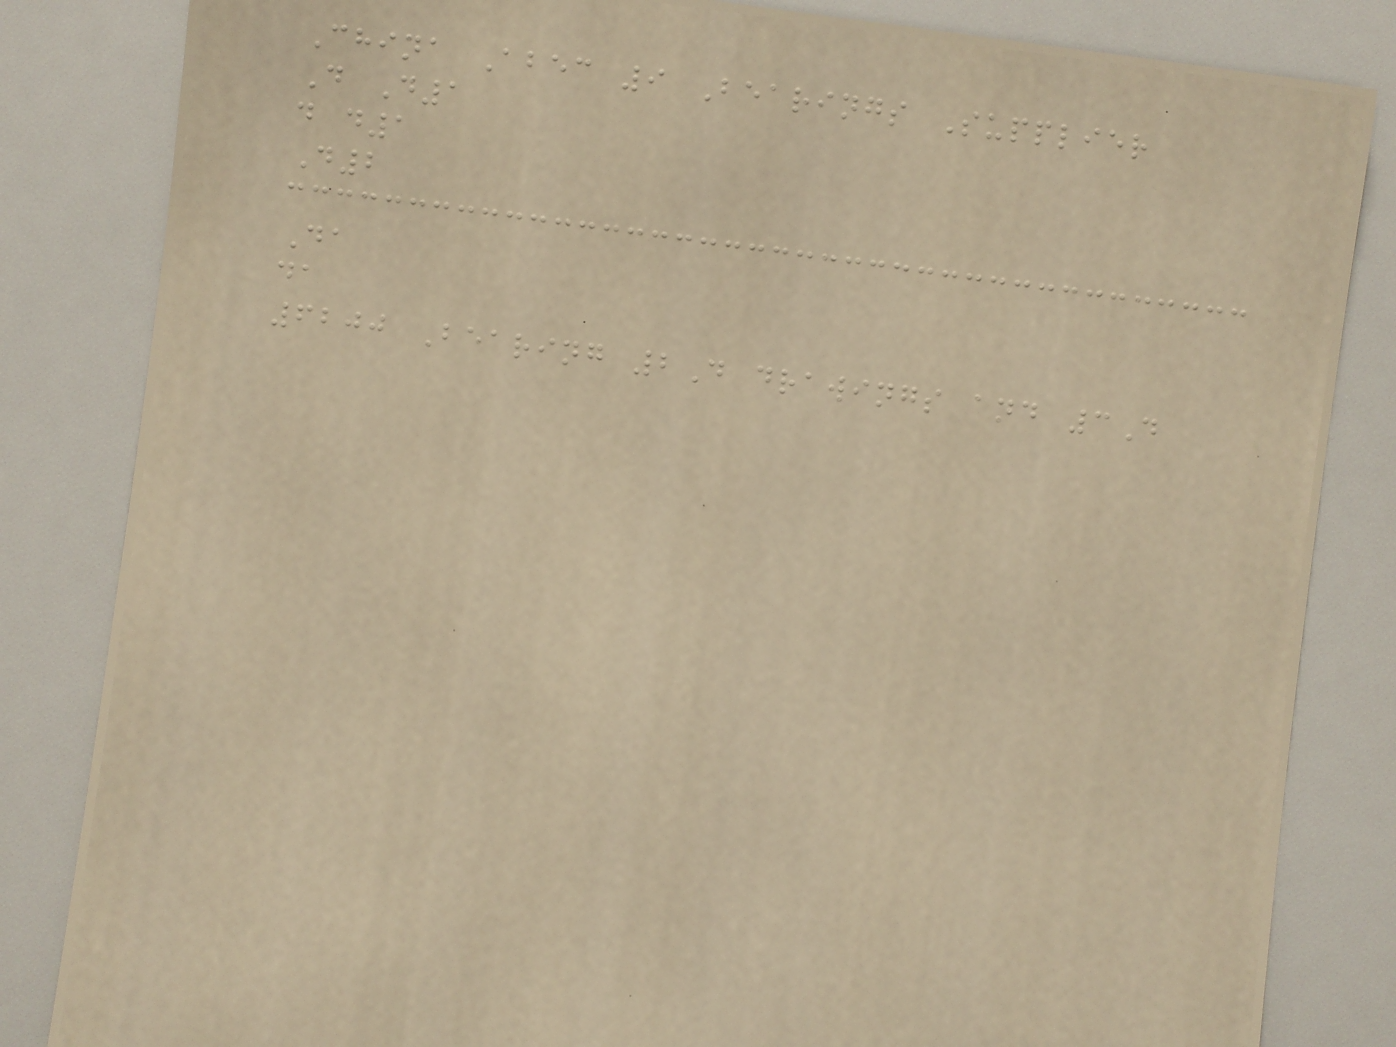China Abec 9 Bearings Supplier
D D1
d d1
D2
Da
da
6200 Bearing 2D drawings and 3D
